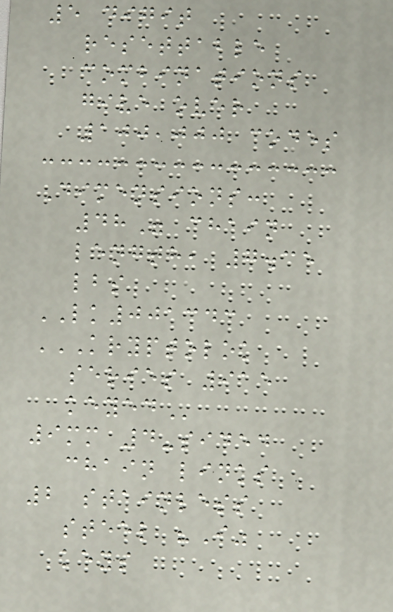5 digit
resettable
combinations
give over
100,000 codes
Dimensions:
48" chain
length, 7.35
lbs
LK001343
KRYPTOLOK
SERIES 915
KEYED
9mm 4-sided
chain links
2 stainless
steel "I"
keys
